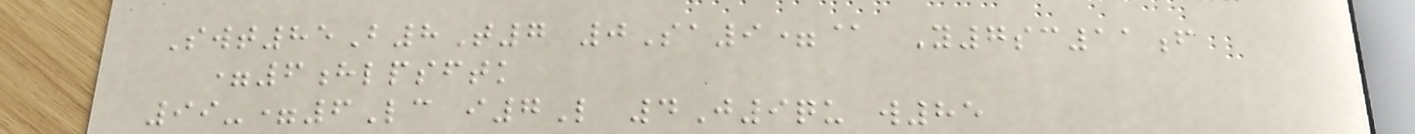Swt85B8T7 0Sa9=@ Y7sc11f
=6hlpsftk
99-=6Lc i7L 4J9qu w85
